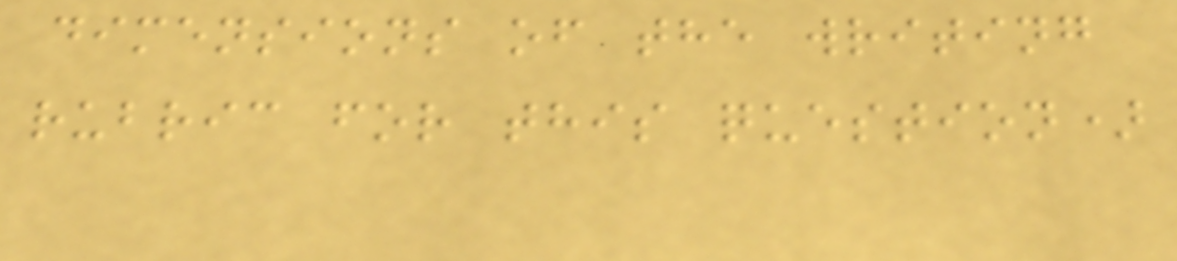dimensions of the writing
rubric for this question)
